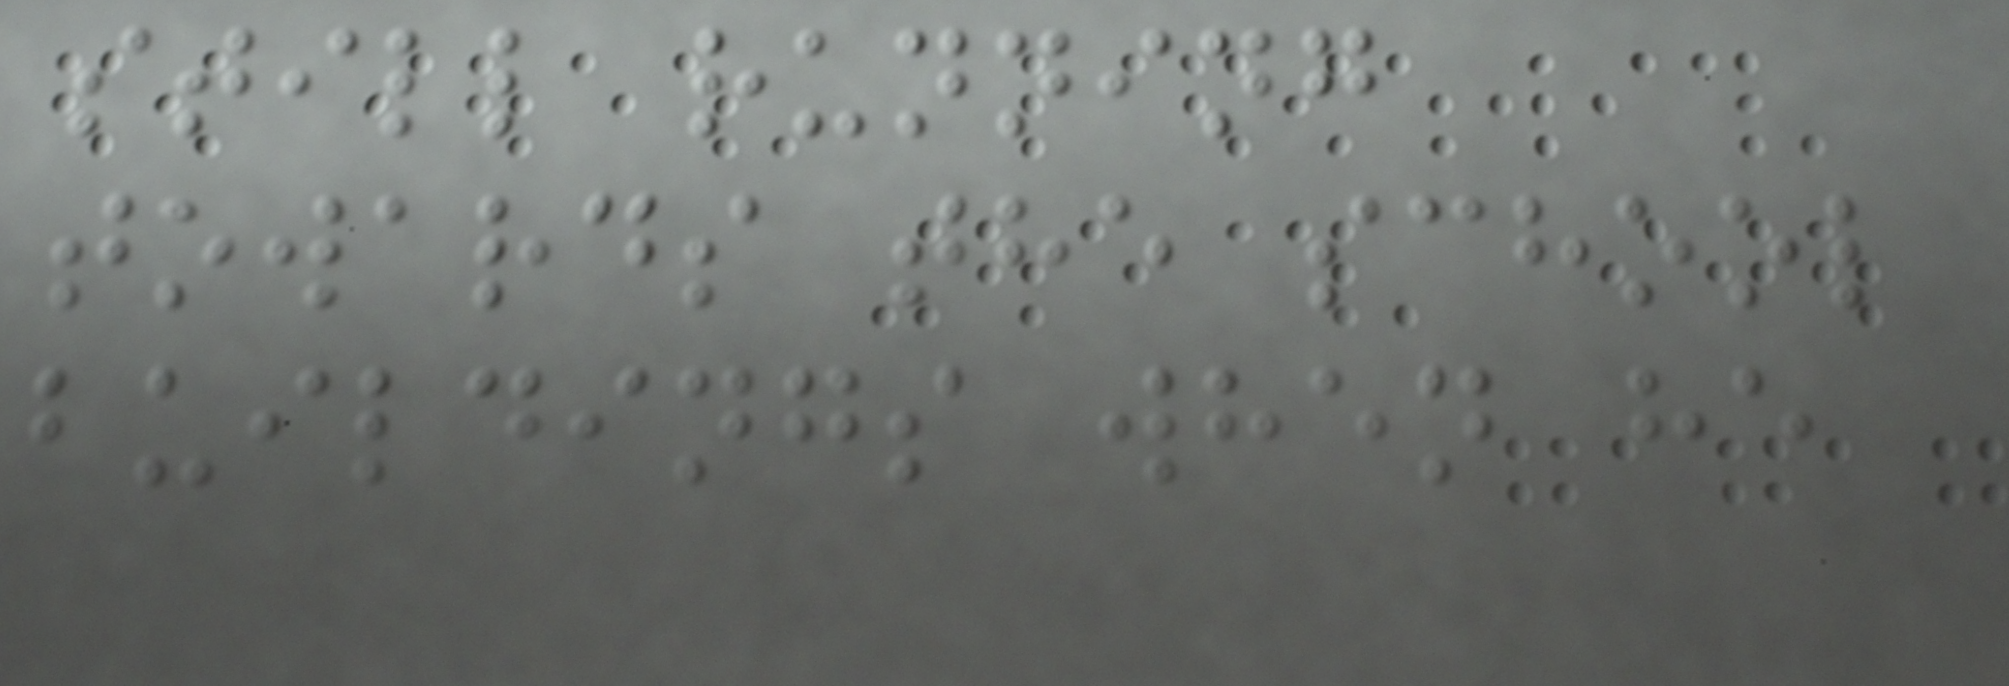still running
towards the school
buildings when he
